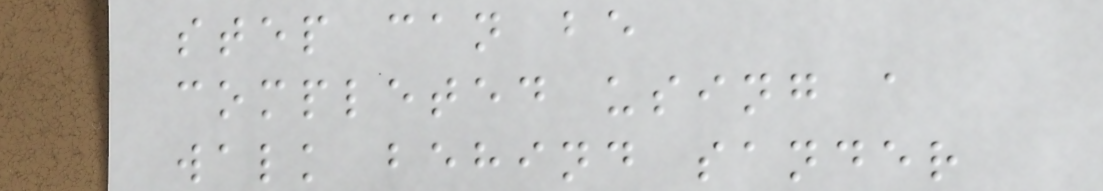step can be
completed using a
walk behind sander
